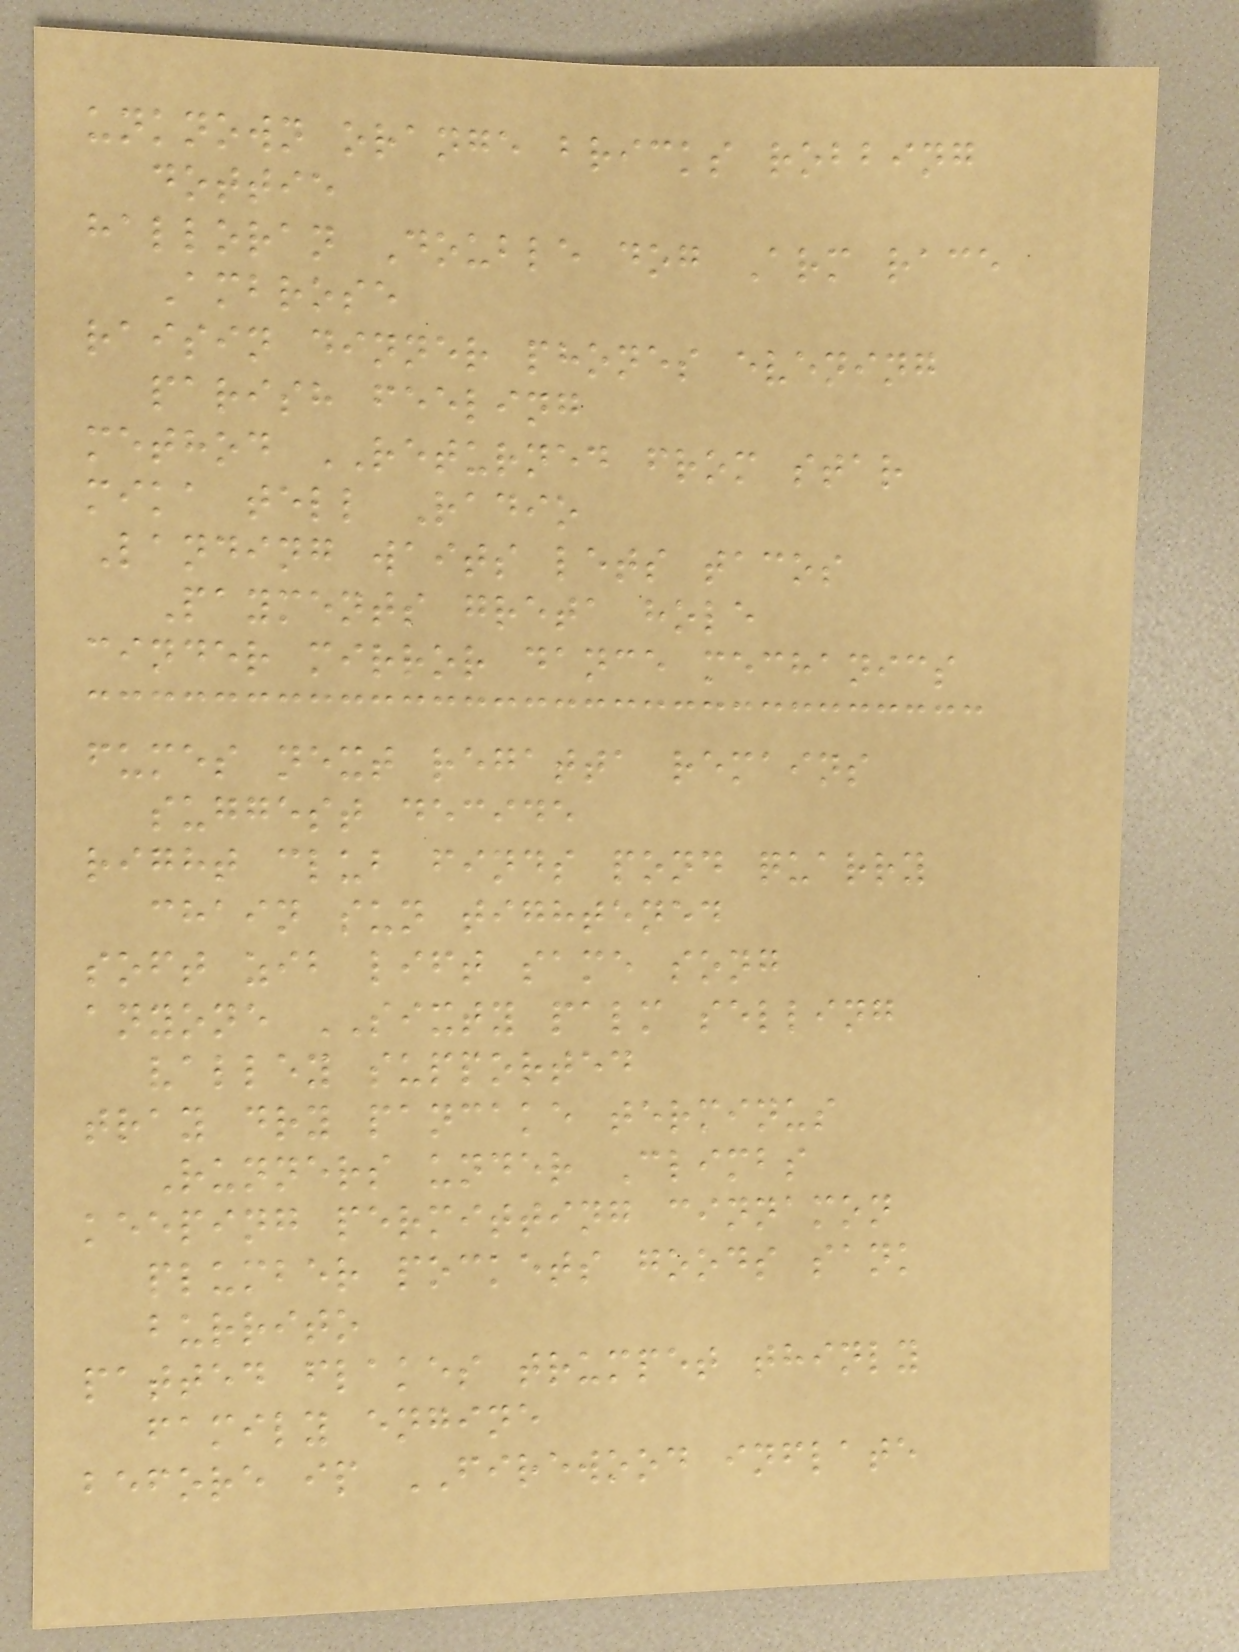unknown orange bricks robbing
dottie
halloran Double dog Arm race
Ambrose
raisin dinner phones evening
parish feeling
method RETURNED from star
mika tell Radio
Landing waits lets tacos
Payments greta hole
cinder mirror dance mechanics
fumes next regatta remains
suggest decide
right club finds pond quarry
chain sun tightened
soft zib lift same song
anyone SIXTY palm selling
valley supported
tray dry pancake terminus
Runners under Climbs
keeping permitting cinnamon
plumber pockets goods sank
burrito
patted flakes trumpet thinly
family engine
before ip FIREWOOD inflate
